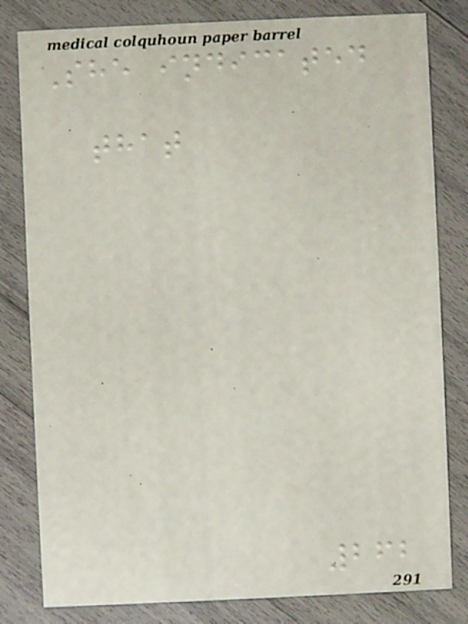She indicated
that
262
